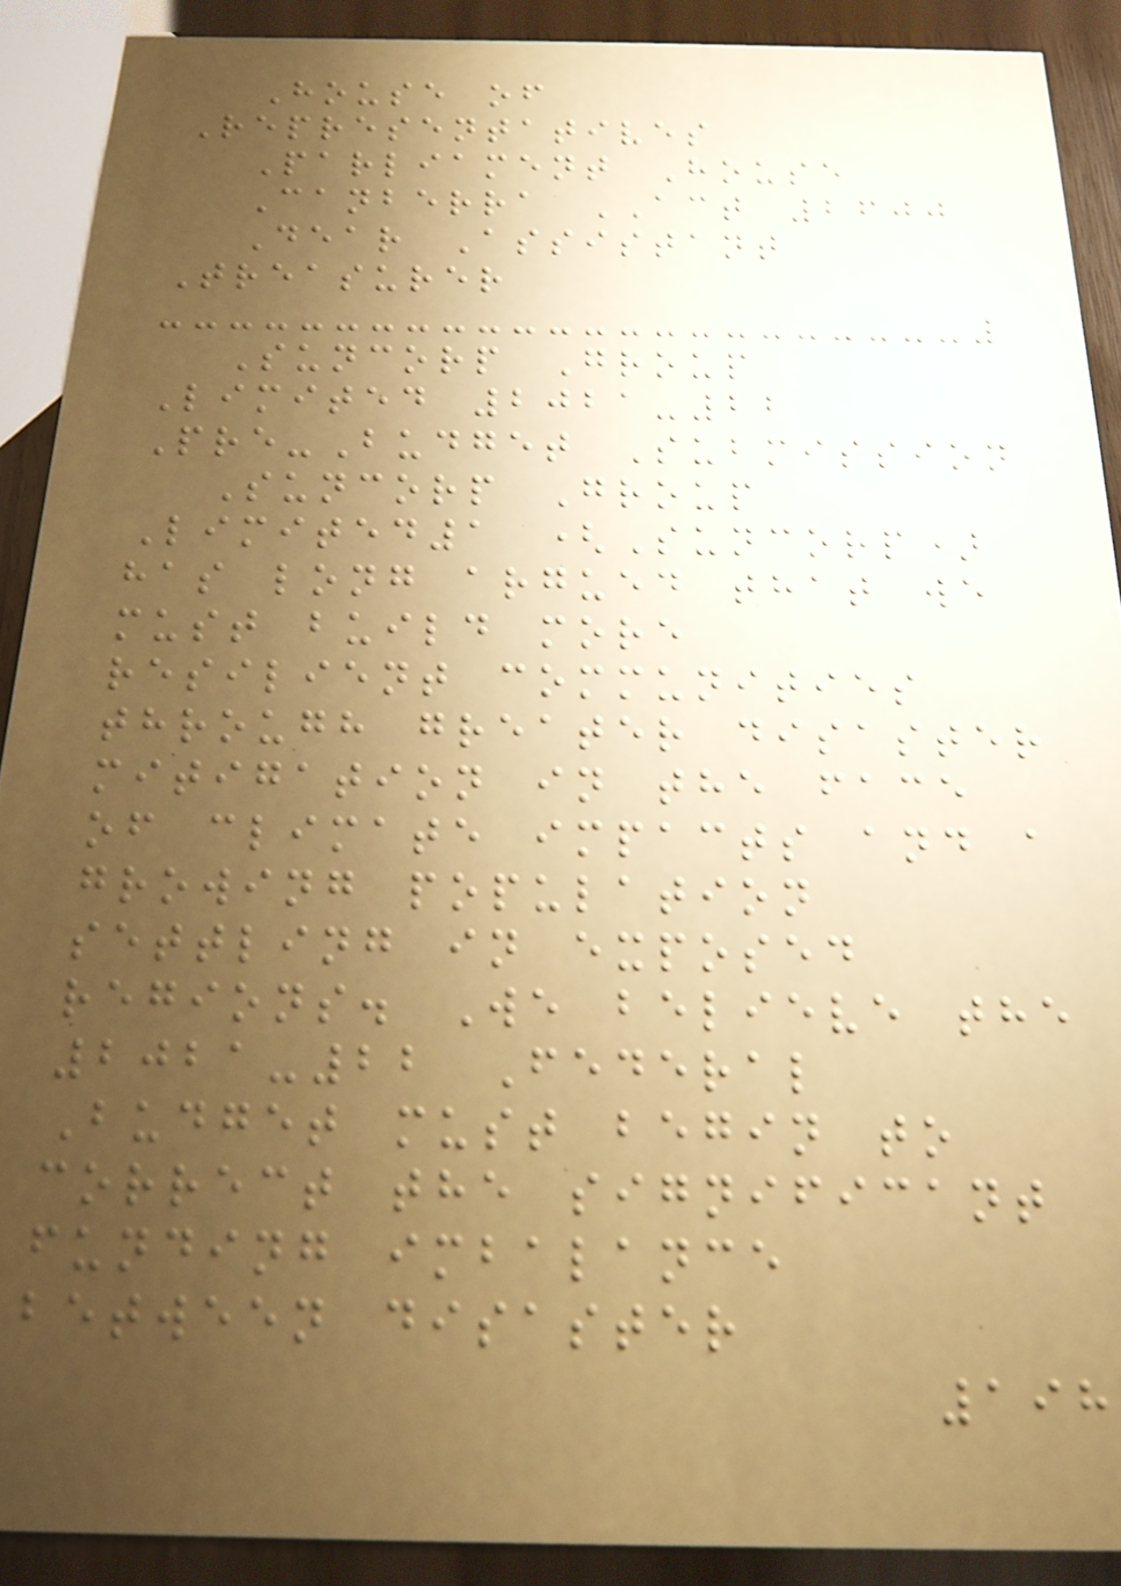House of
Representatives
Parliament House
Canberra ACT 2600
Dear Assistant
Treasurer
Suncorp Group
Limited 2021-22
Pre-Budget Submission
Suncorp Group
Limited1 (Suncorp)
has long argued that we
must build more
resilient communities
through greater disaster
mitigation in the face
of climate impacts and a
growing population
settling in exposed
regions. We believe the
2021-22 Federal
Budget must begin to
correct the significant
funding imbalance
between disaster
198
